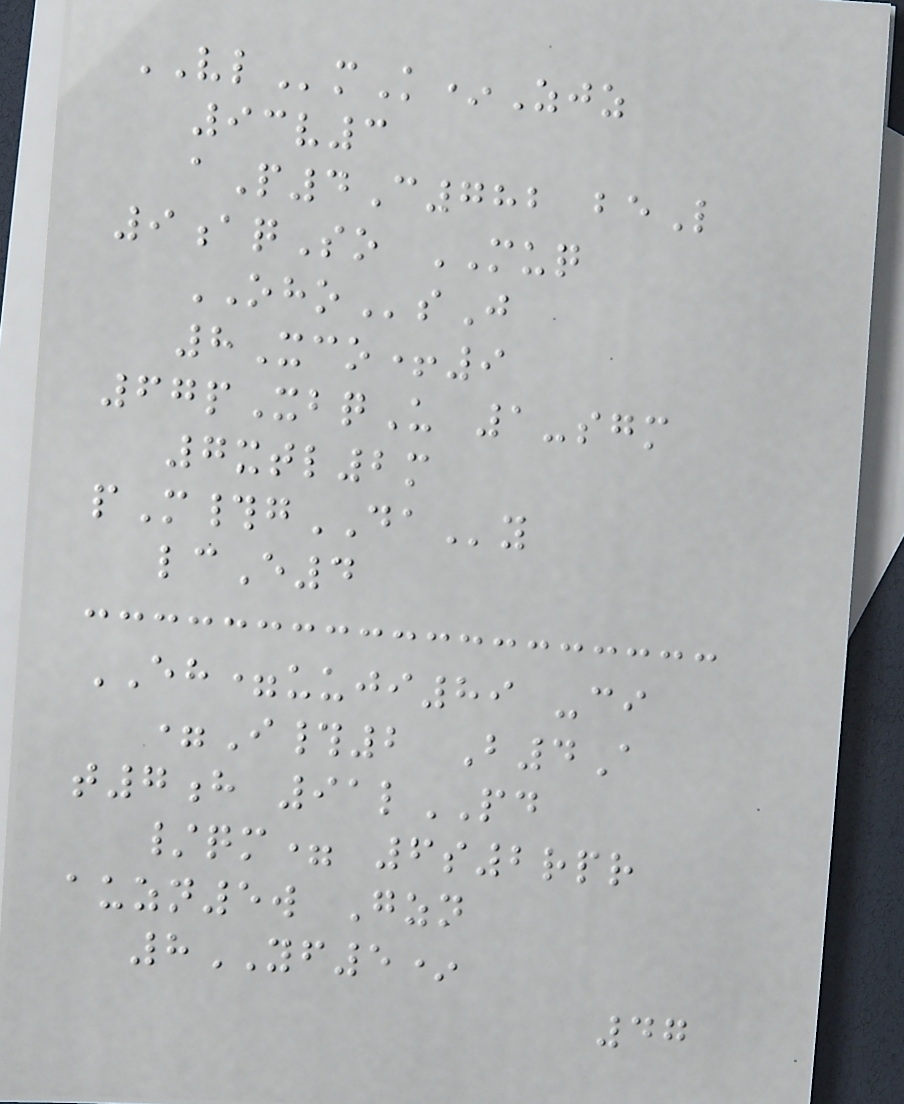VLmK*Zjz
93v3
aP4C782 beL
9aqSo MUQ
OHOsJ
8Xco+9
67pXbqU 1-sgm
7xtl2m
pM#gDAy
lcE4
EH=uuji89 -ci
=I#2 B4A
t7h 91lPD
/qm= 6s2rpr
auzn5w Gzn
8YF5*
47
